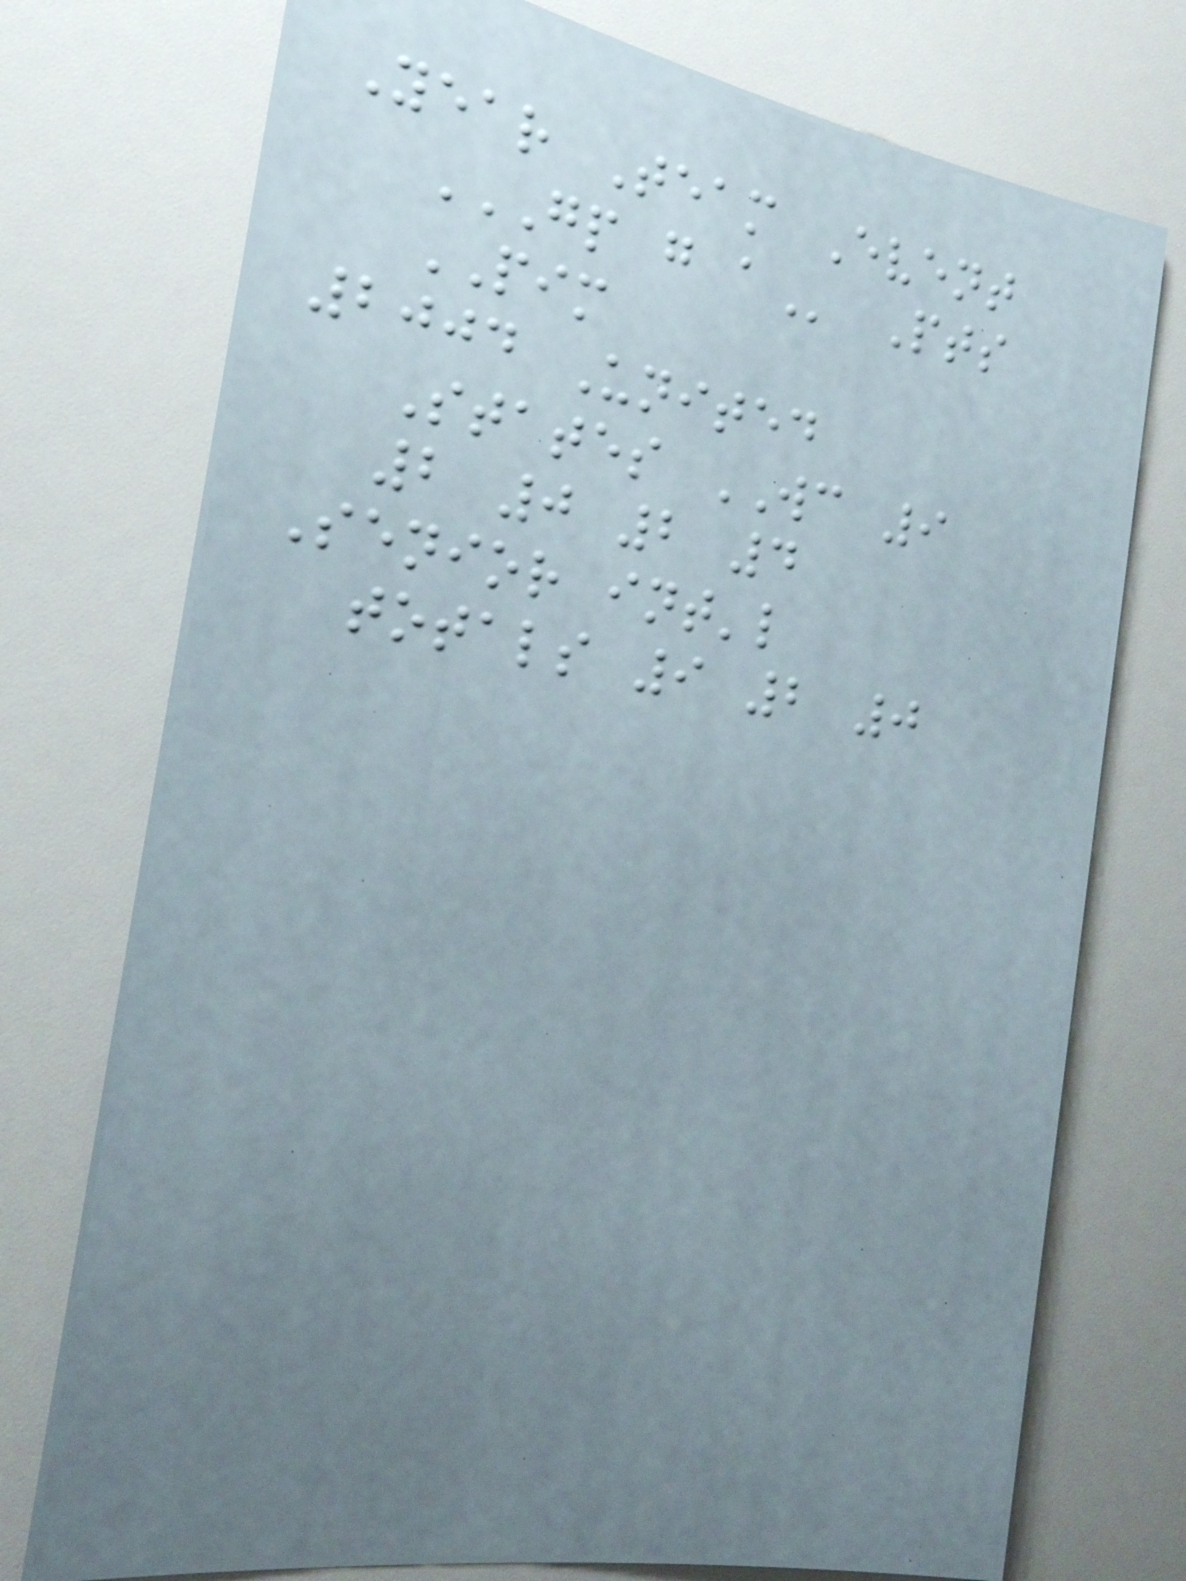Year Team Event
GP G A Pts
PIM
2004 United
States WC 9
2 0 2 4
Senior int'l
totals 9 2 0
